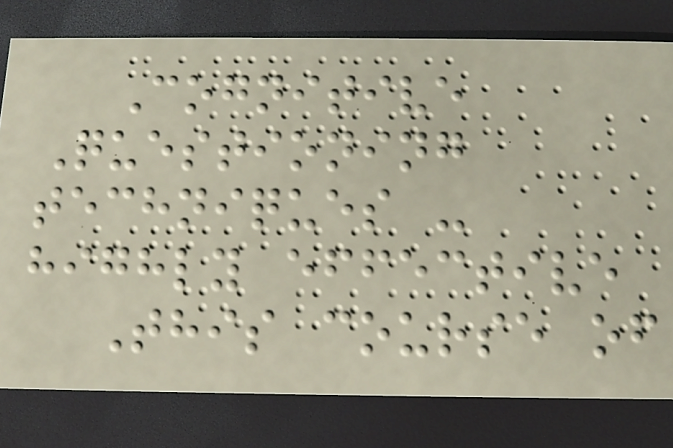Cognitive
Questioning
techniques -
highly effective
This course of
